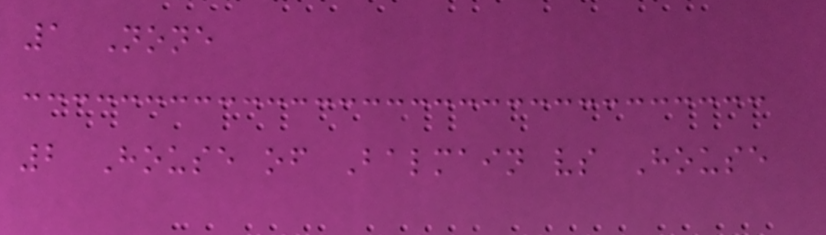1 None
2 House of Balmain vs House
